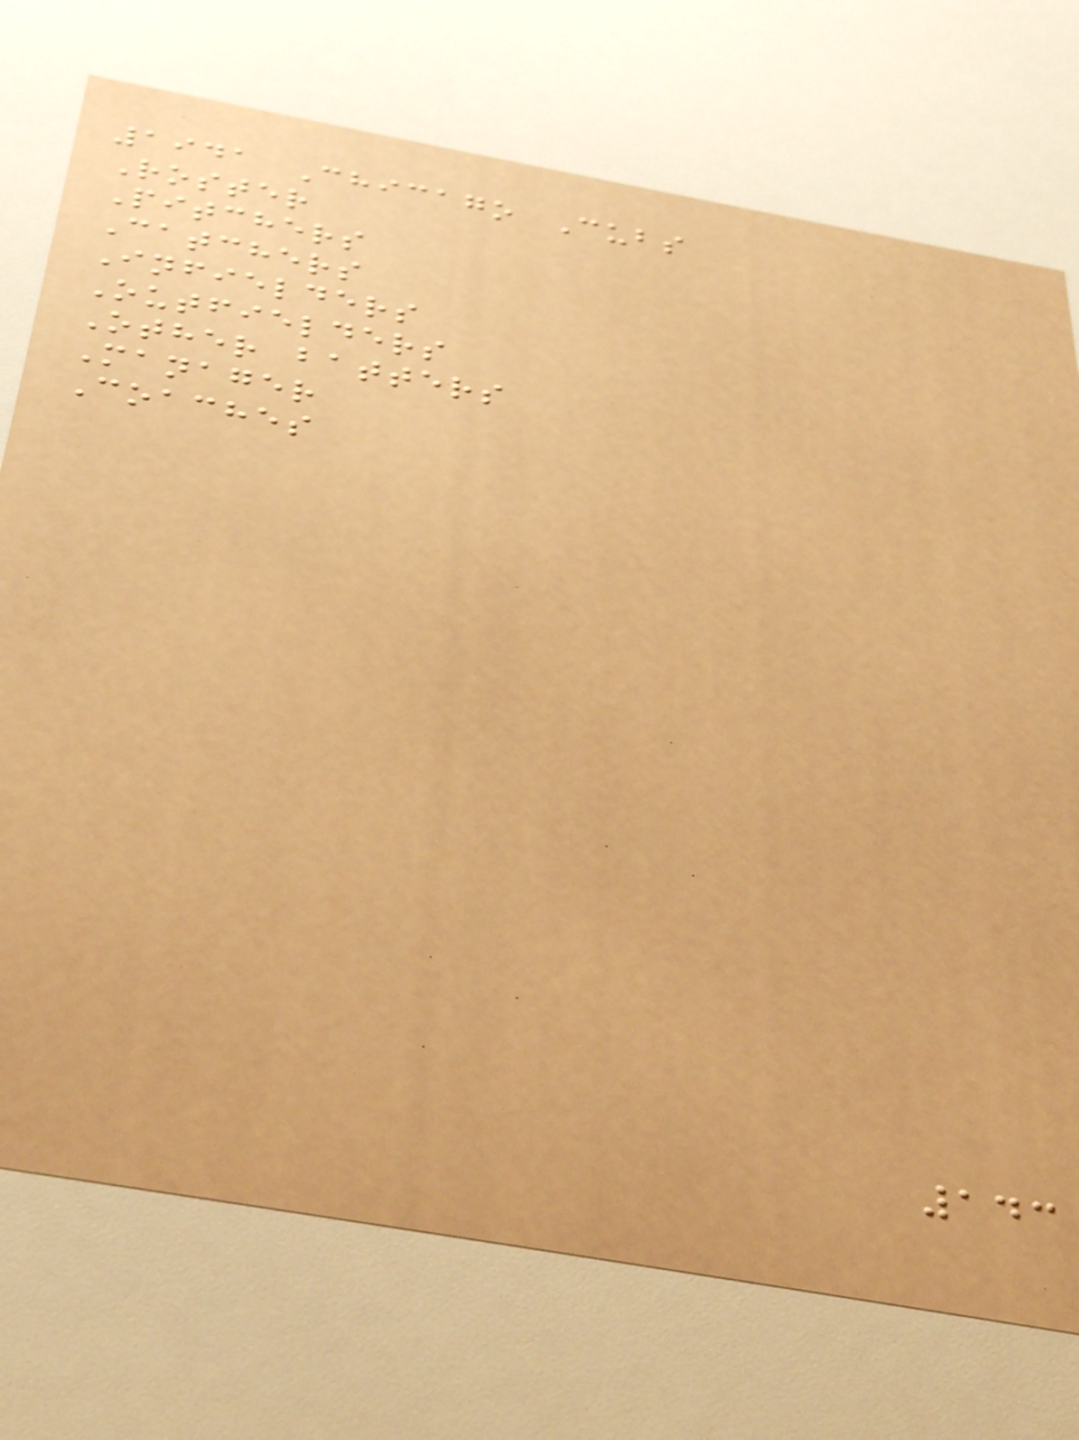1941 Chicago Cubs
Roster
Pitchers
Catchers
Infielders
Outfielders
Other batters
Manager
Coaches
143
